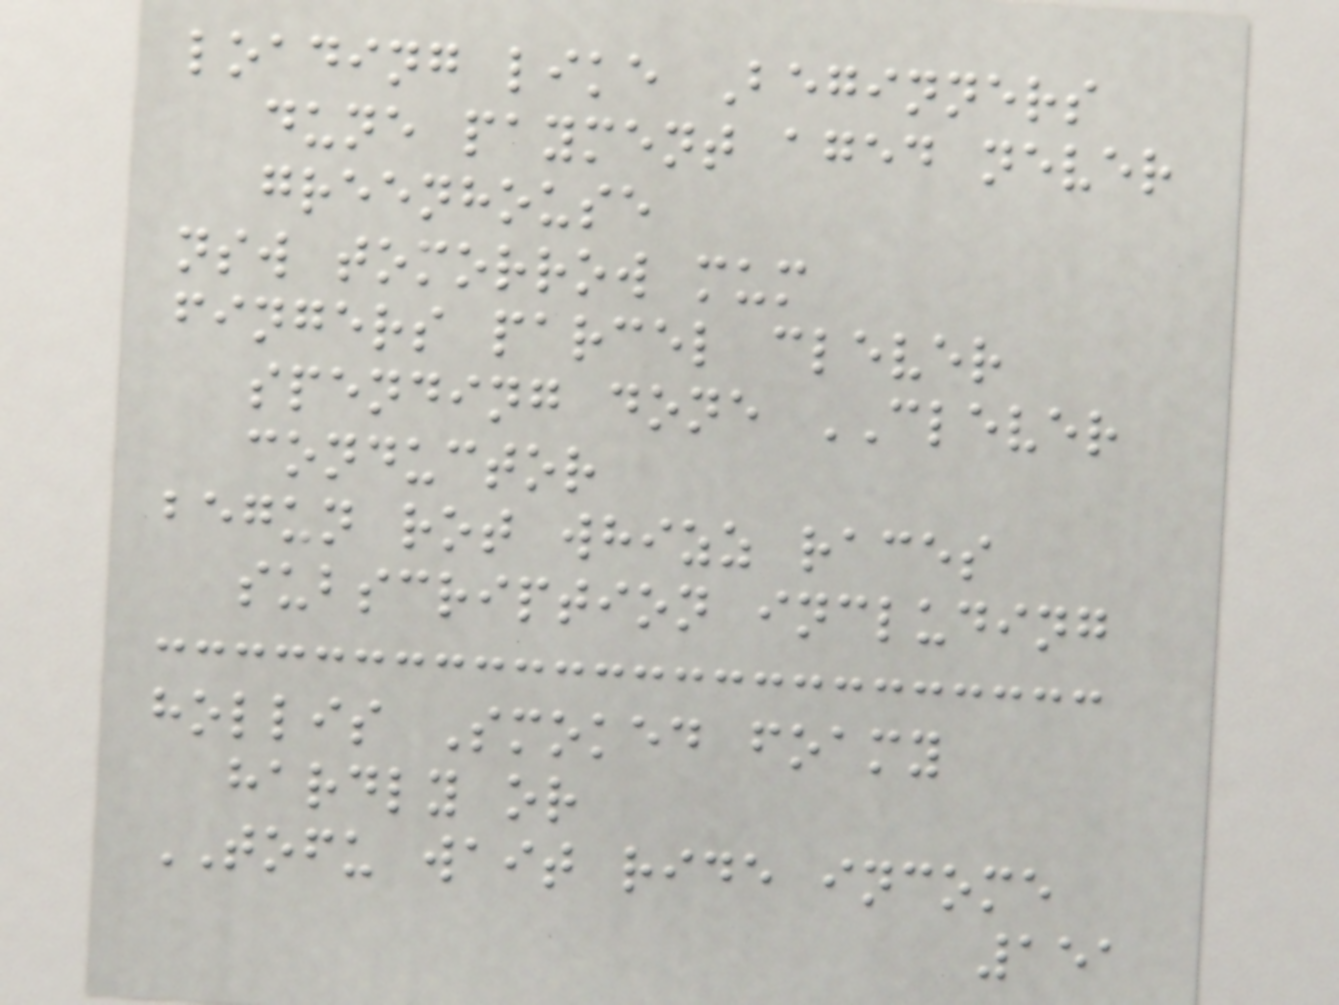loading like Beginners
dune payment aged never
greenhouse
nsw tomorrow mum
fingers parcel clever
spending done CLEVER
conductor
begun rot whizz races
subscription including
hollis Smoked foamy
hardly or
TOFU wait ride income
151
